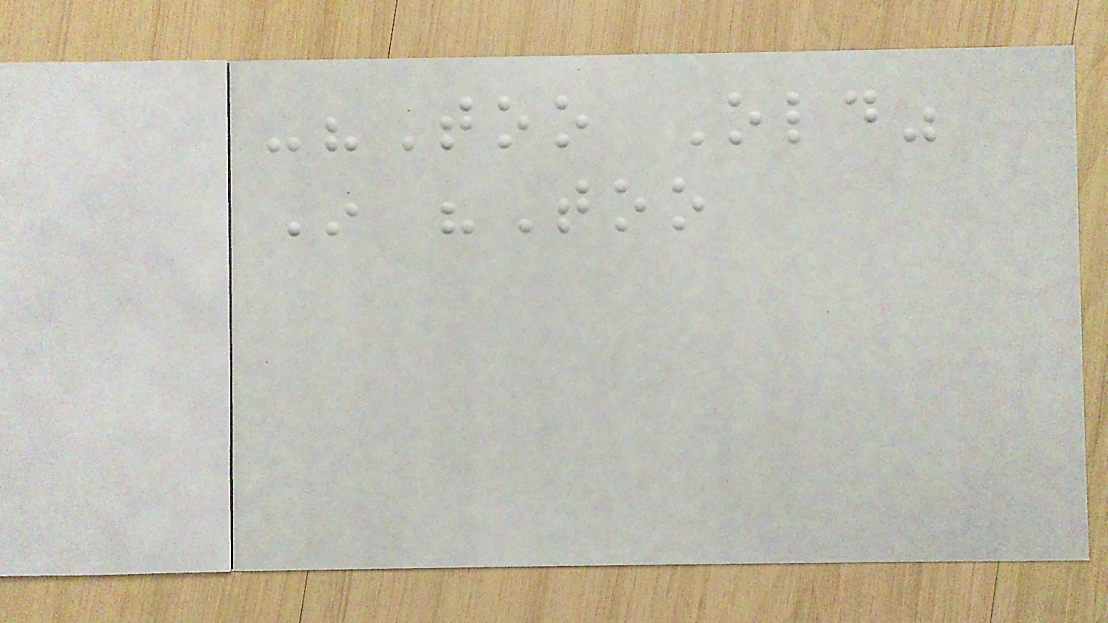-"Too Old"
In "Too
